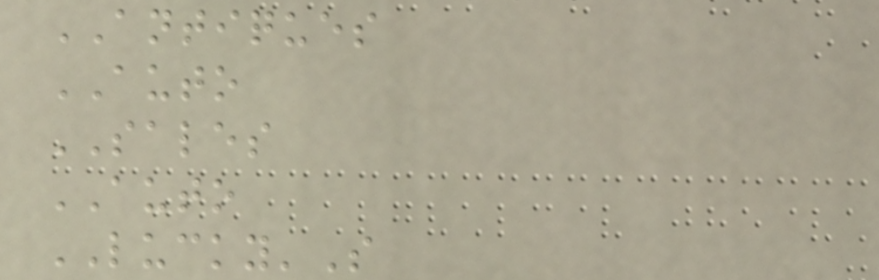ANTIQUES
AUTO
SALES
AUTO
LUCKY'S
